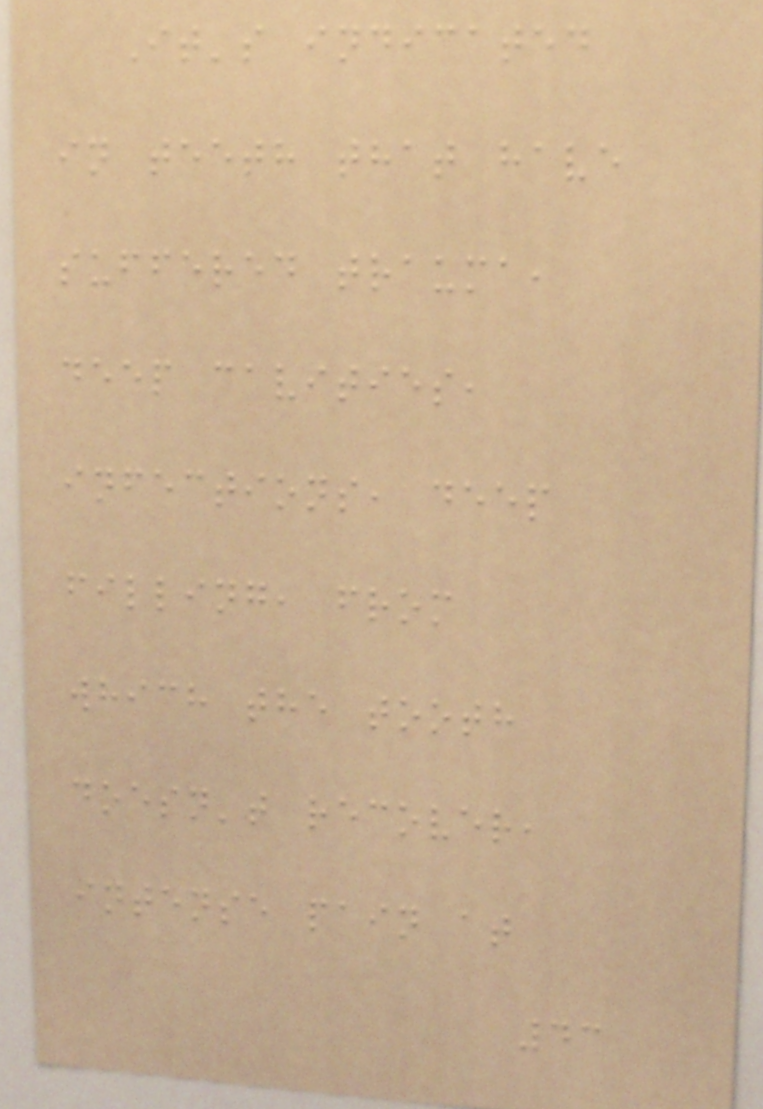It's indicated
in teeth that have
suffered trauma,
deep cavities,
infections, deep
filling, from
which the tooth
doesn't recover,
intense pain at
43
